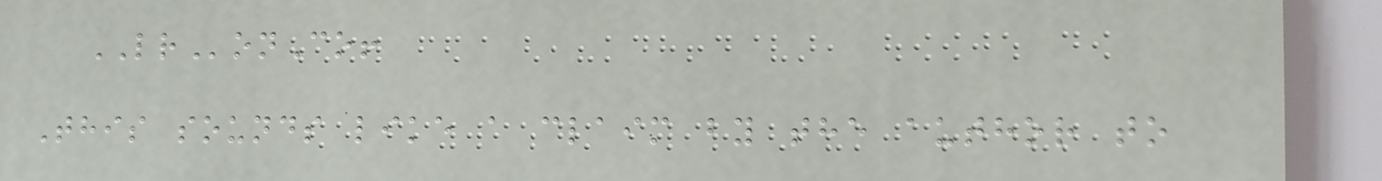LRonCo!
This sounds like a claim by the author to
